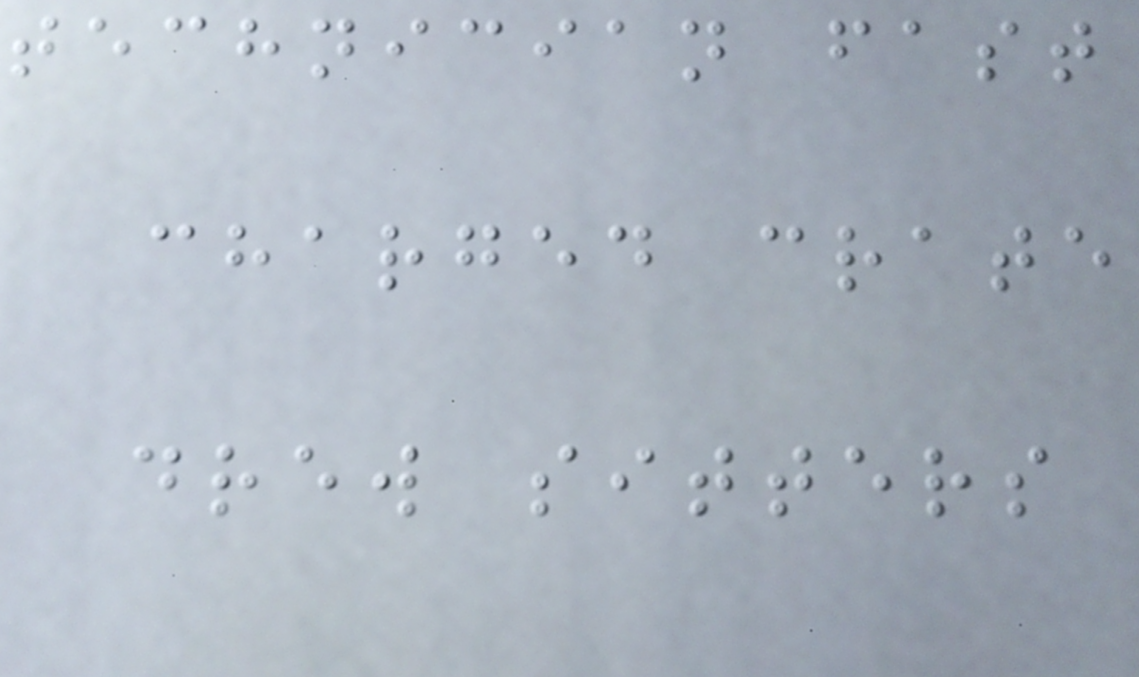technician fast
charged crate
drew sitters
